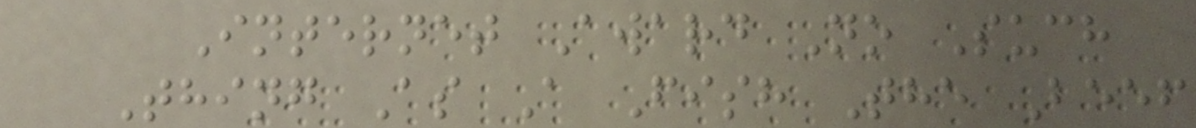Internet Award No Such
Thing As A Fish The Beef
